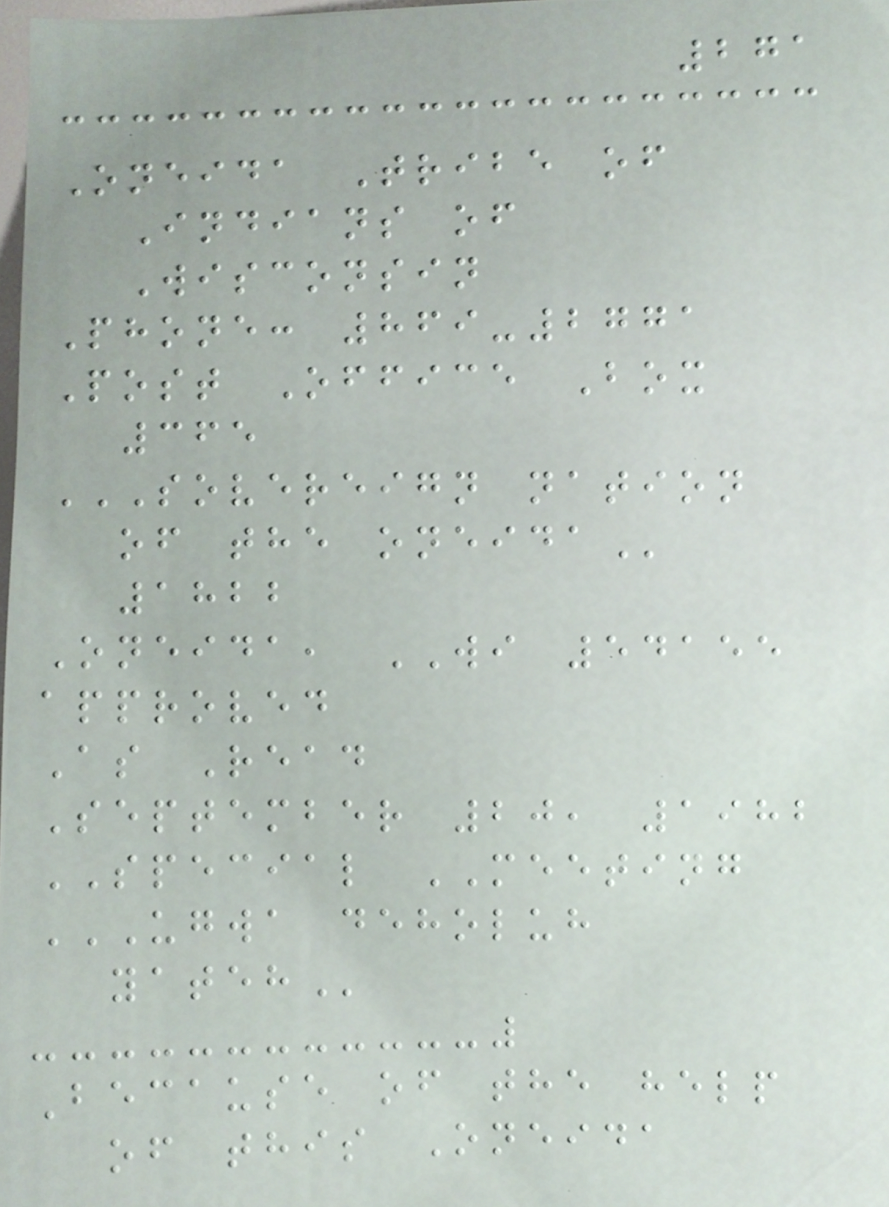271
Oneida Tribe of
Indians of
Wisconsin
Phone: 869-2771
Post Office Box
365
SOVEREIGN NATION
OF THE ONEIDA
1822
Oneida, WI 54155
approved
As Read
September 20, 1982
SPECIAL MEETING
UGWA DEHOLUH
YATEH
Because of the help
of this Oneida
